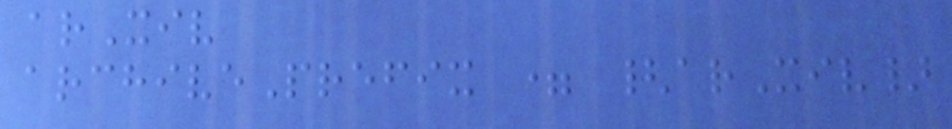arXiv
archivePrefix = {arXiv}
